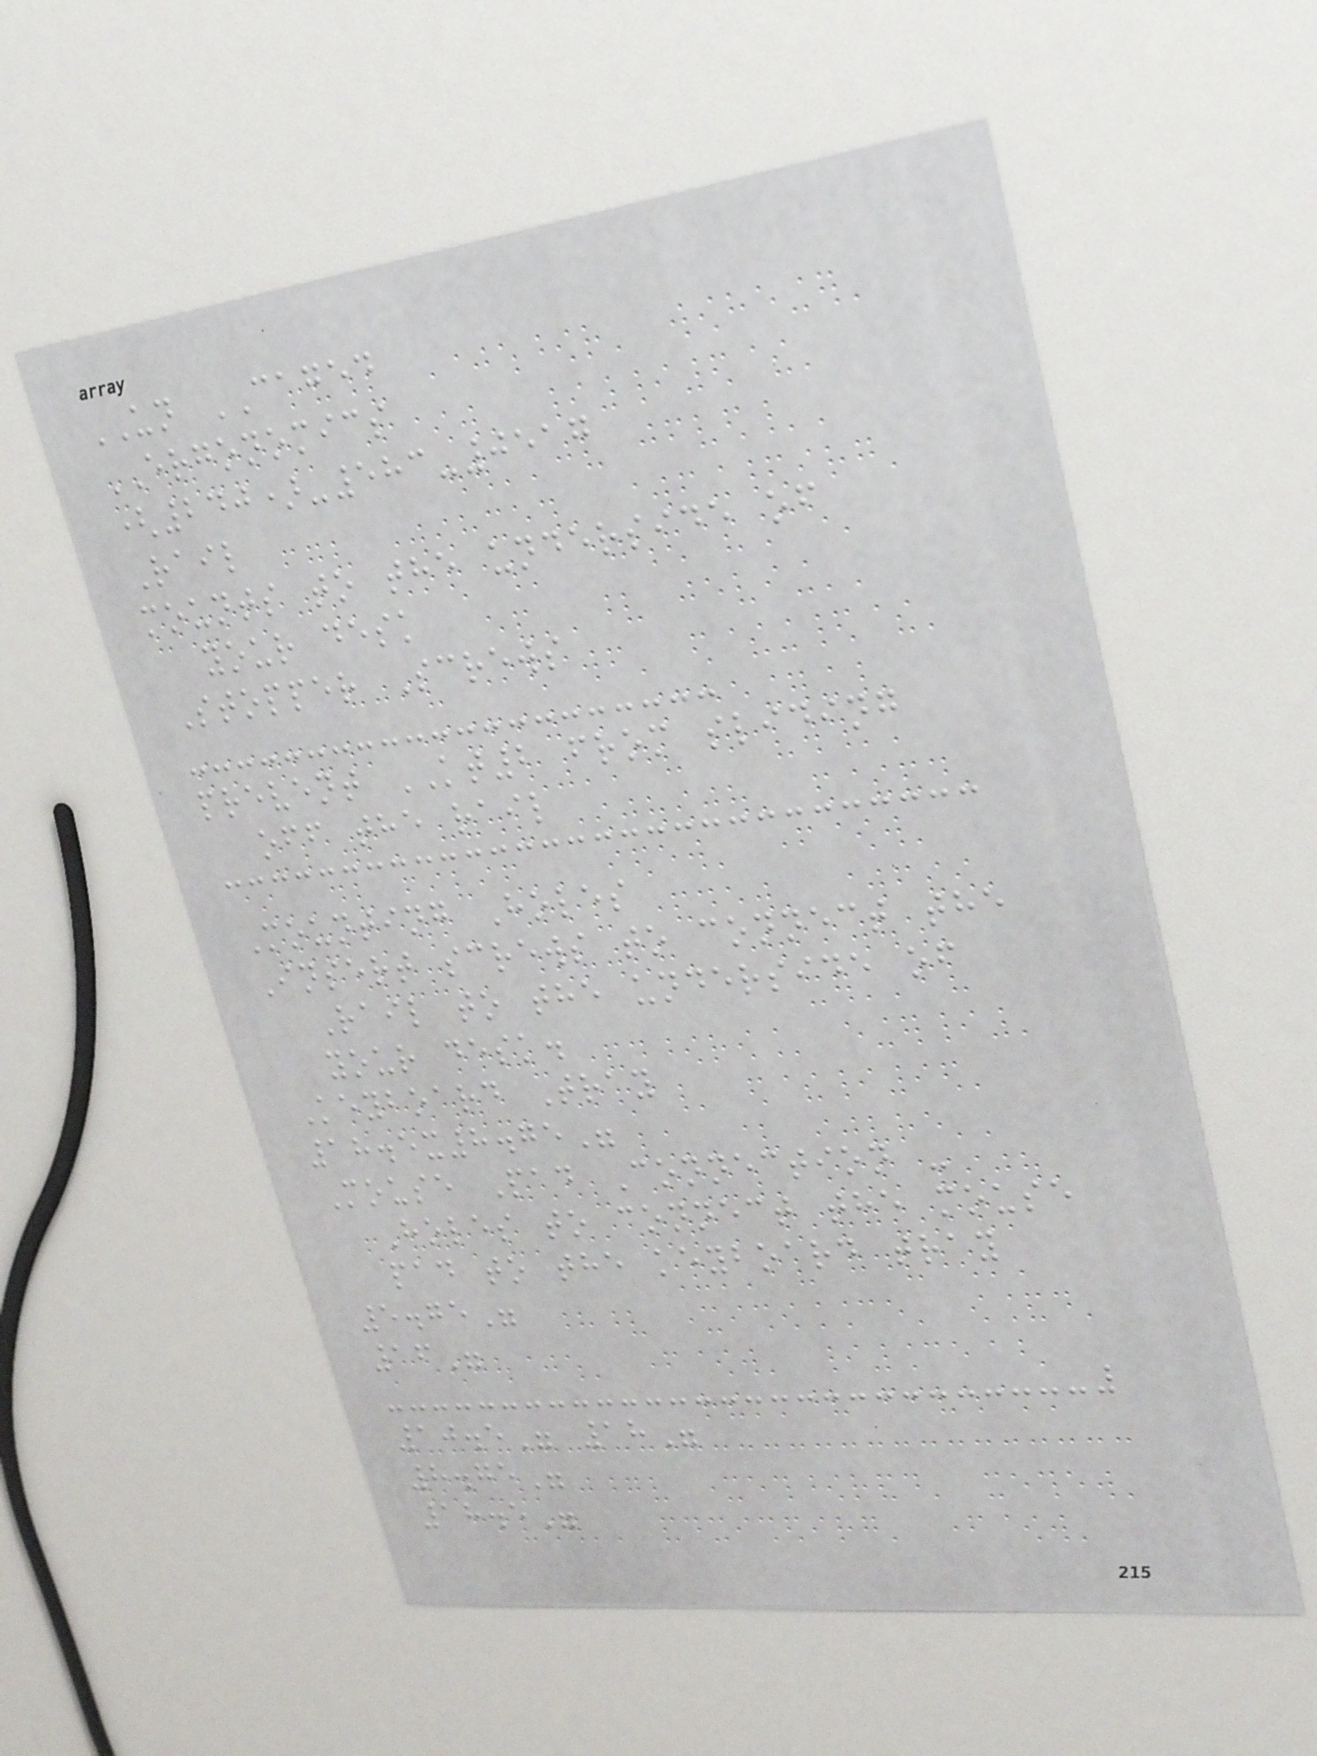UN CAGED
ERGONOMICS
(240)-583-0517
Rail
mounts to the underside of
your desk
Stopper Screws
prevent KT2 from sliding
off the rail
Mounting Holes
Insert screws to connect the
Rail to the underside of
your desk.
Keyboard Tray
18.5x8.75"
Mouse Pad Connection -
Holes to connect the mouse
pad to the keyboard tray
5.75"
16"
10.5" 18"
8.75"
18.5"
